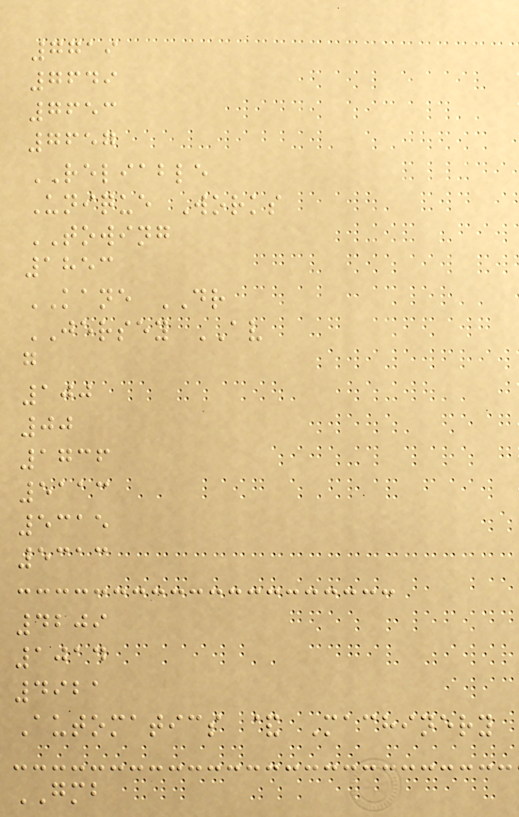7719
7649
7653
7657
RELIABLE
Unique Works
TOWING
1853
KANE DR
JERSEY AV
g
100
00
1736
5113
5315
5313
4209
1014
4921
Automatics & Machinery
GMB
